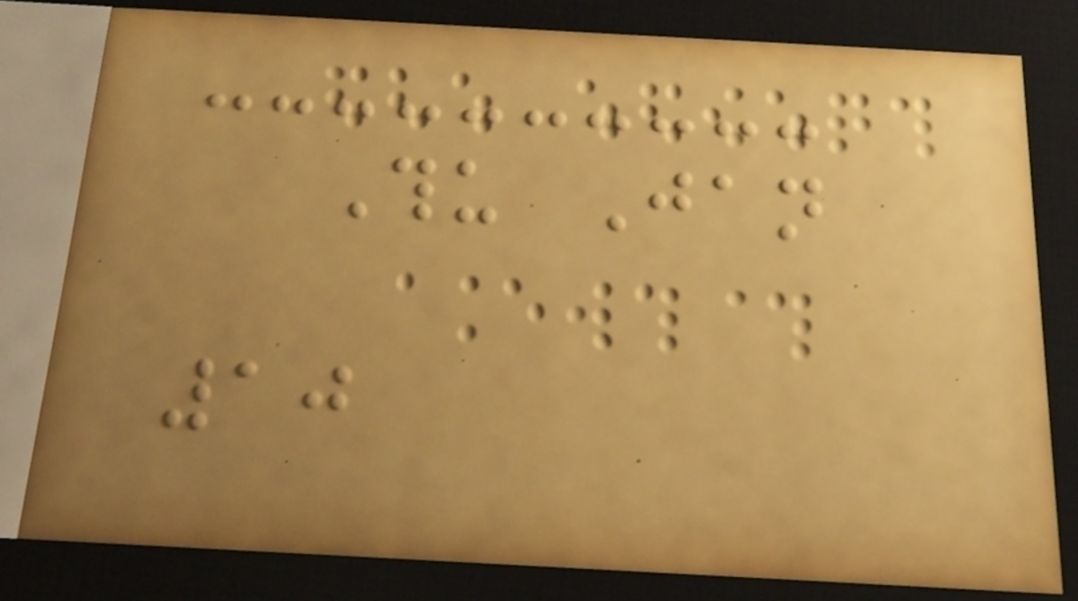Thu Jan
10
